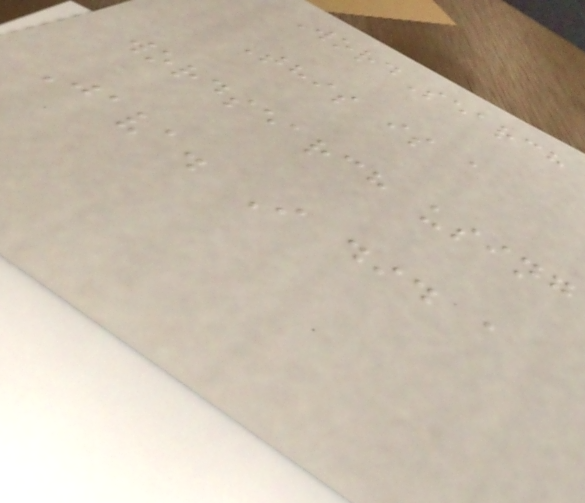WordSearch
This is a
wordsearch using
Java. I did a
